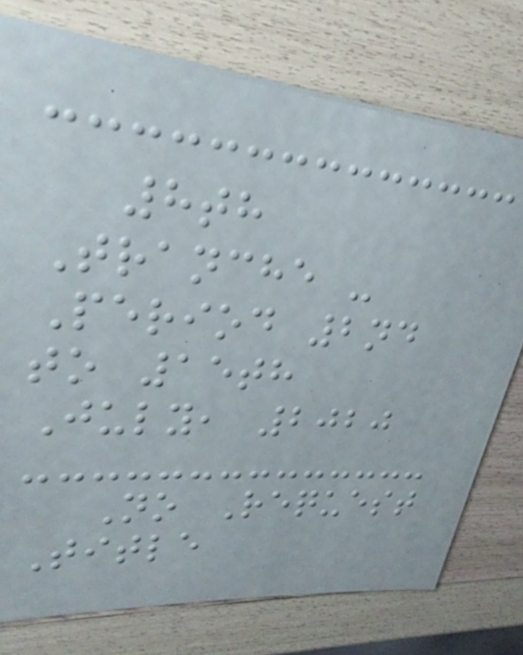8th
Tranche -
Period 2nd
to 15th
July, 2020
No Request
Title
